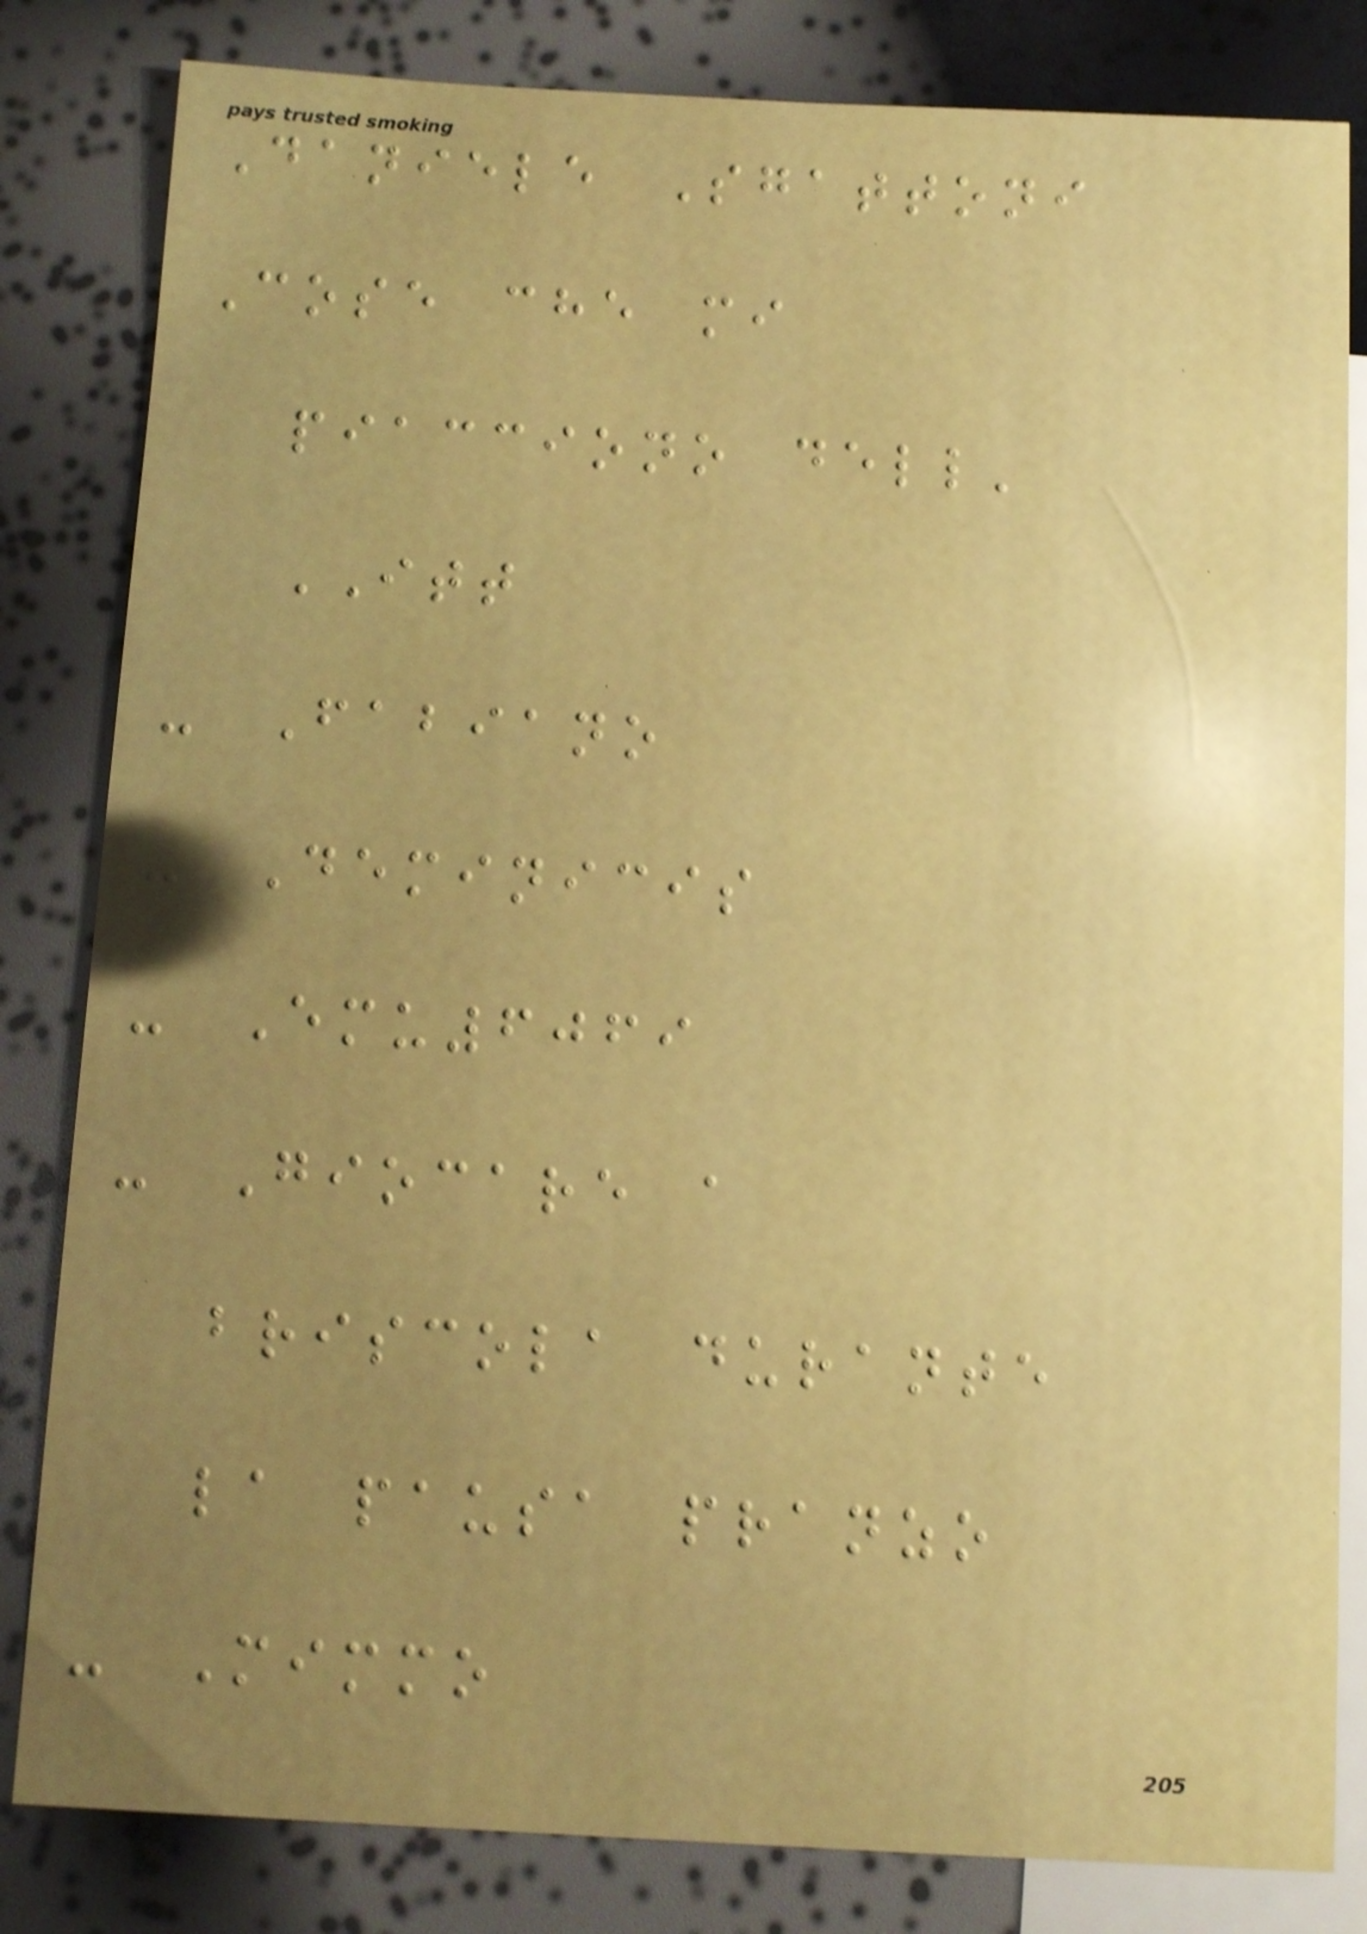Daniele Sgattoni
Cose che mi
piacciono dell'
ITT
- Fabiano
- Deminicis
- Emu6069
- Giocare a
briscola durante
la pausa pranzo
- Mimmo
